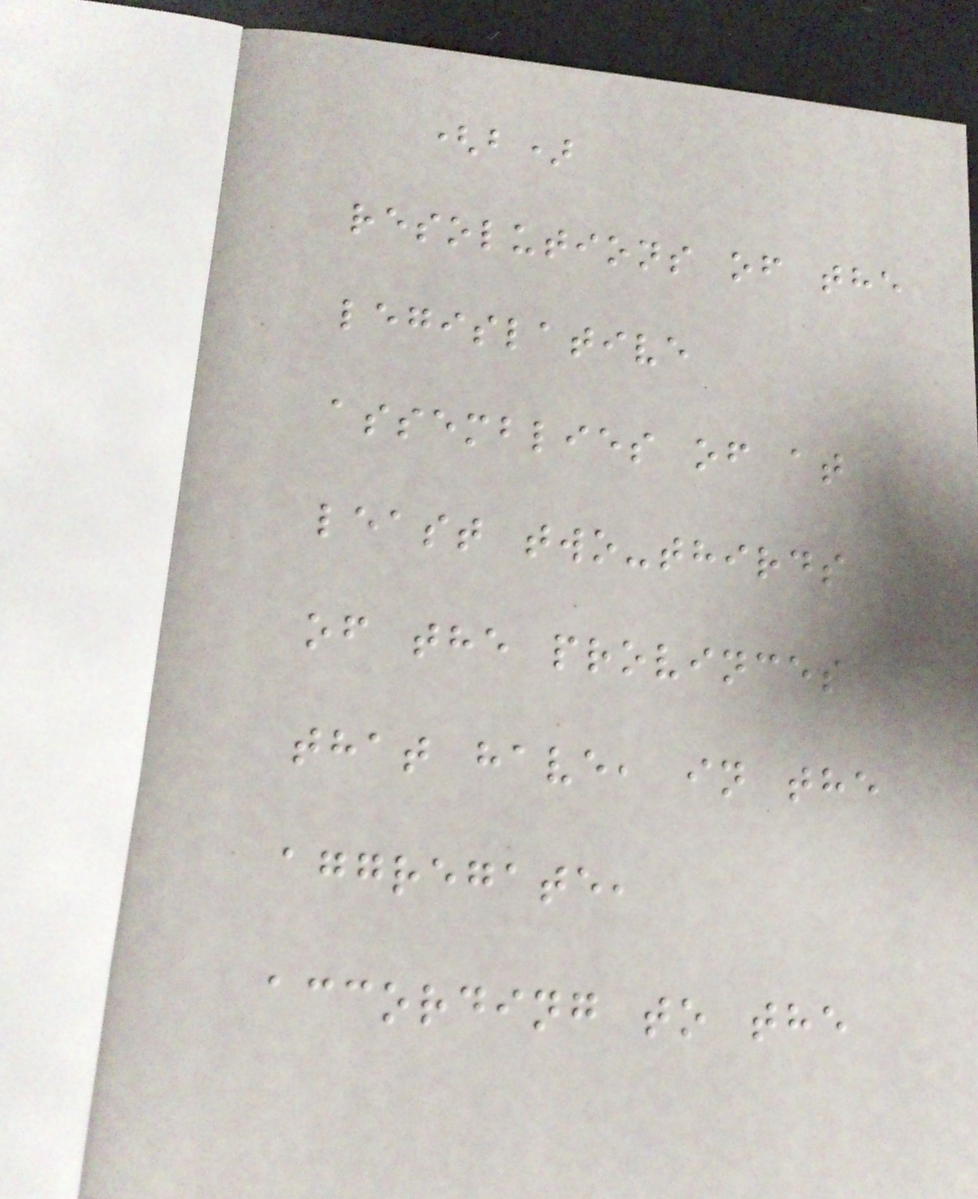(b)
resolutions of the
legislative
assemblies of at
least two-thirds
of the provinces
that have, in the
aggregate,
according to the
